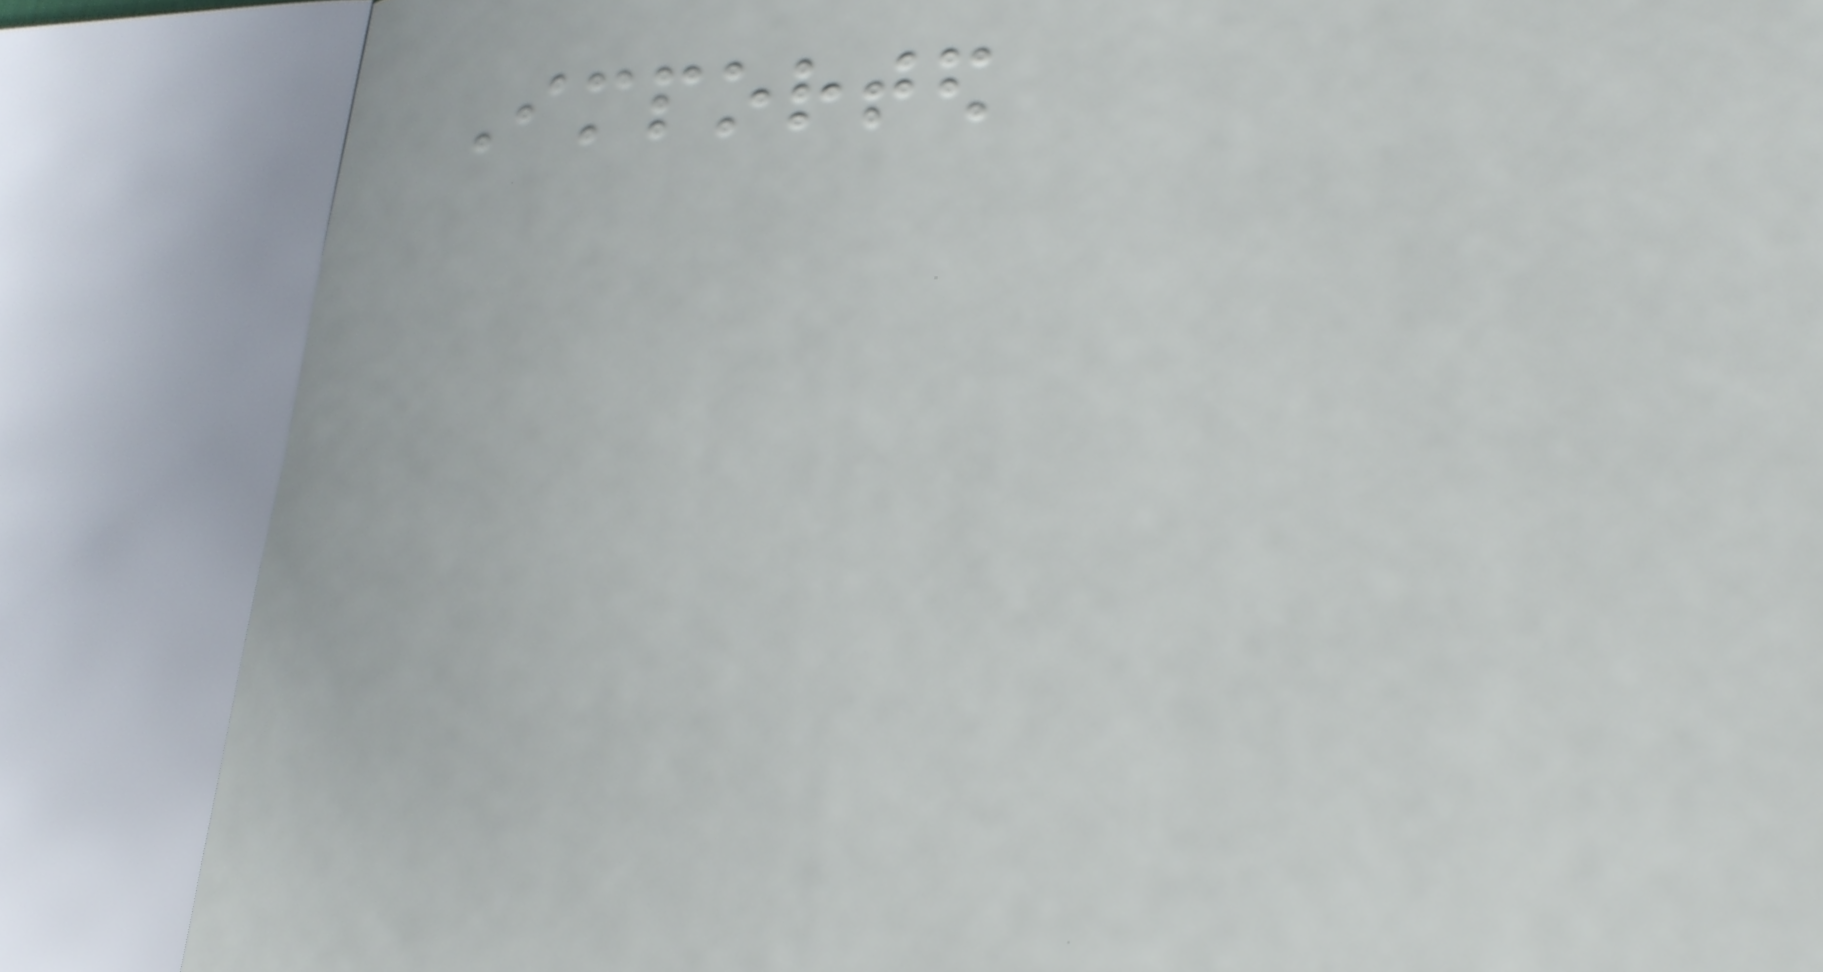Imported
